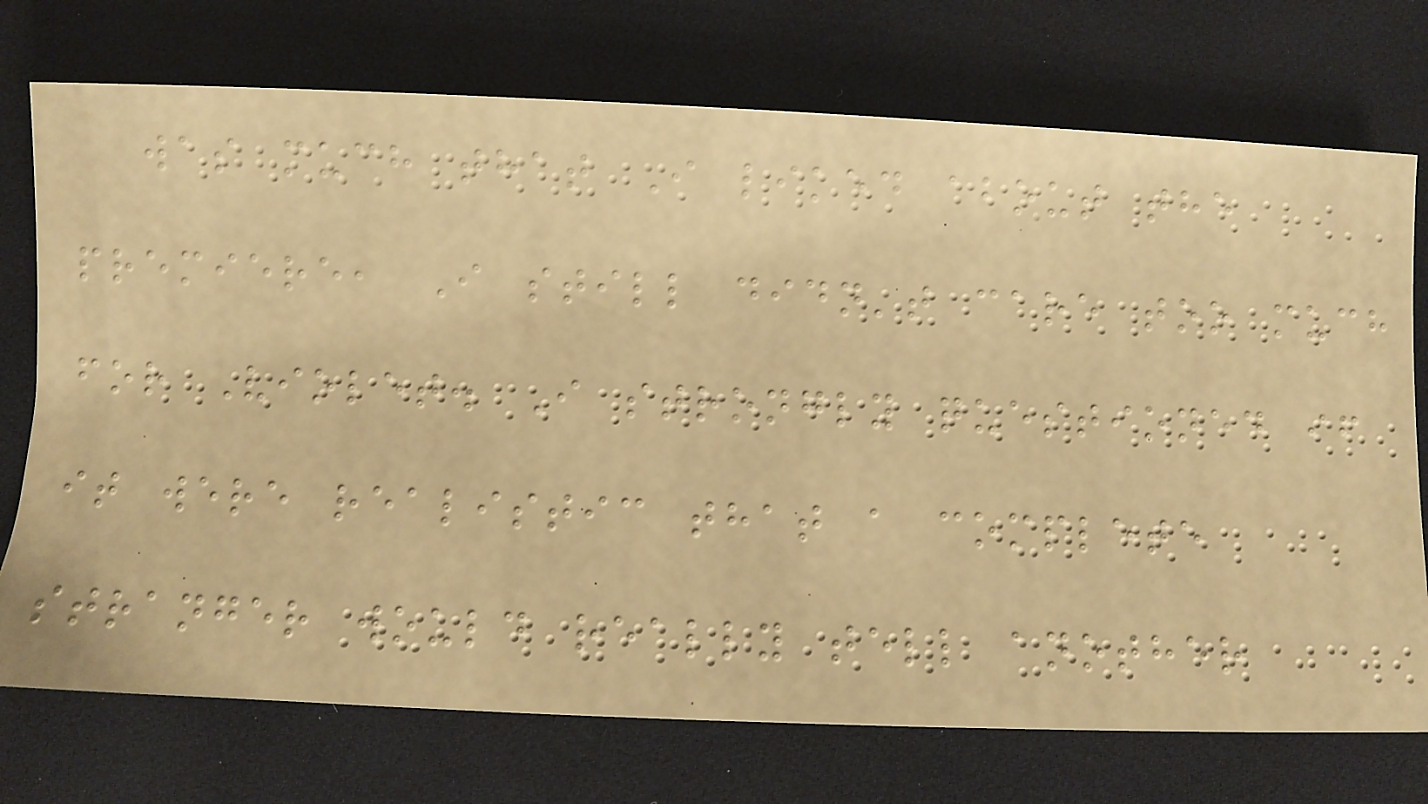was much that I liked about the
premiere, I still didn't care too much
for Violet. I strongly questioned if
it were realistic that a complete
stranger would really tell another
